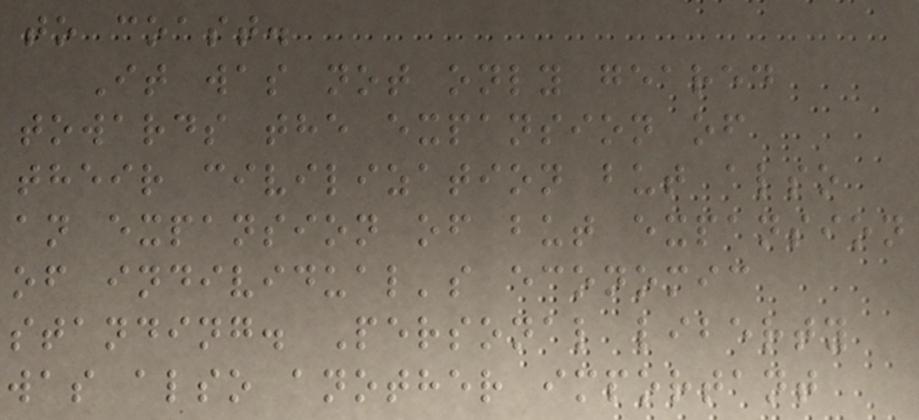to coast.
It was not only geared
towards the expansion of
their civilization but also
an expansion of but expansion
of individual's economic
standing. Personal liberty
was also another important
